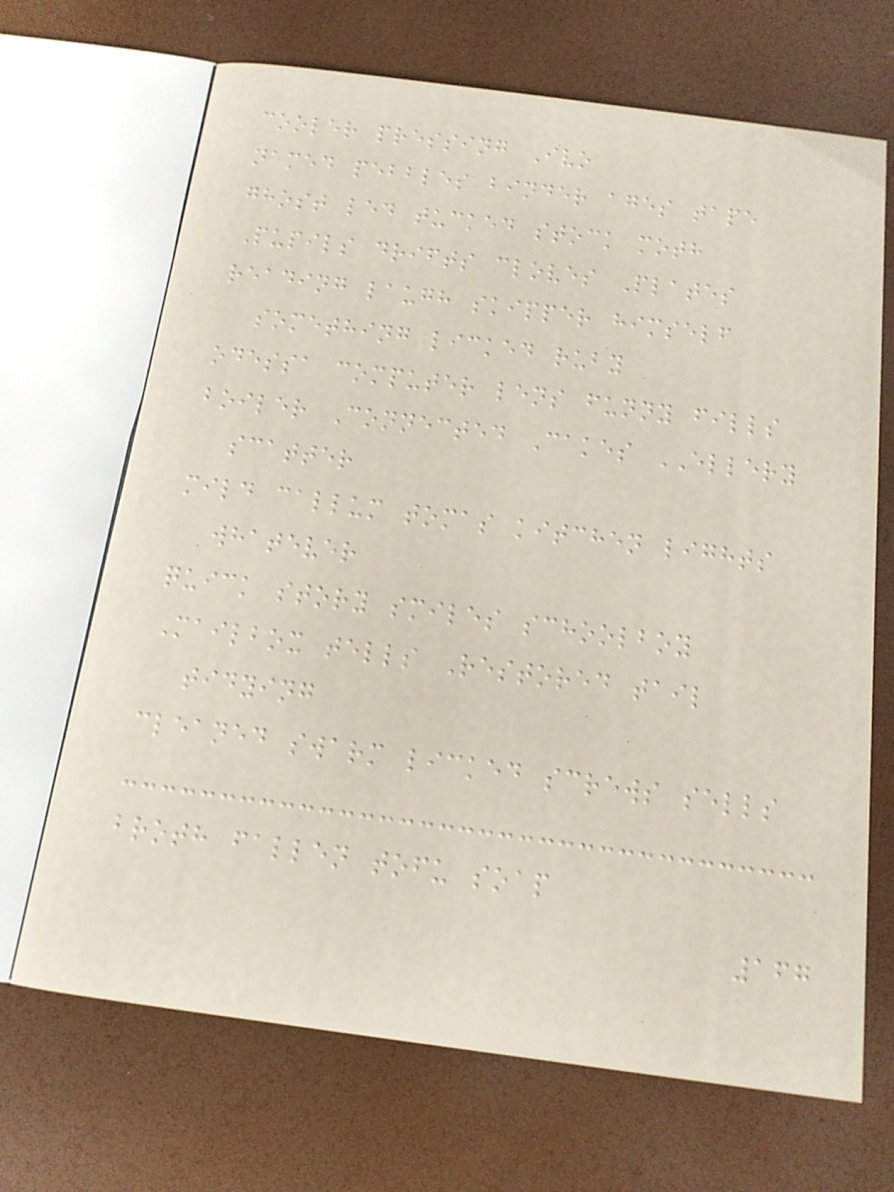cooler pressing Ivo
named pebbles binder ages tape
ghost led tucked stock moth
Pupils drifts cloves Plates
reading laugh skipper himself
something licked ruby
odessa computer lens funny fills
boiler Connected Cakes ELLERY
scatter
mild callum tomas kitchen lights
whatever
quick story smiles schoolboy
Mailbox tells Restored tail
tidying
cleaned swarm licked screws sells
broth fallen tofu soap
167
